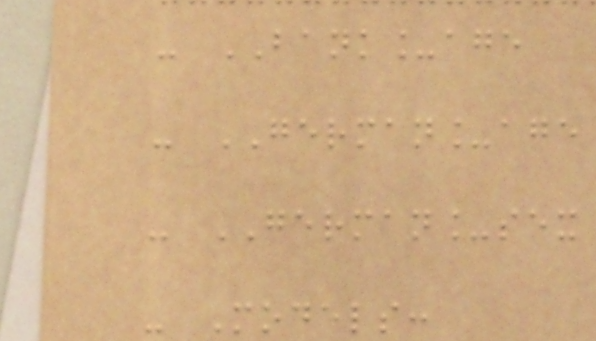- BANK_age
- GERMAN_age
- GERMAN_sex
- Models:
